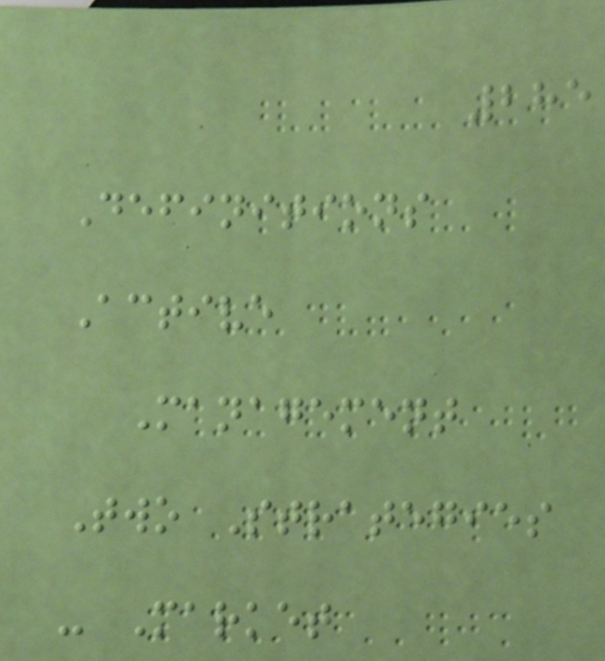285
Definitions
Active
Management
Two Strategies
- Market
